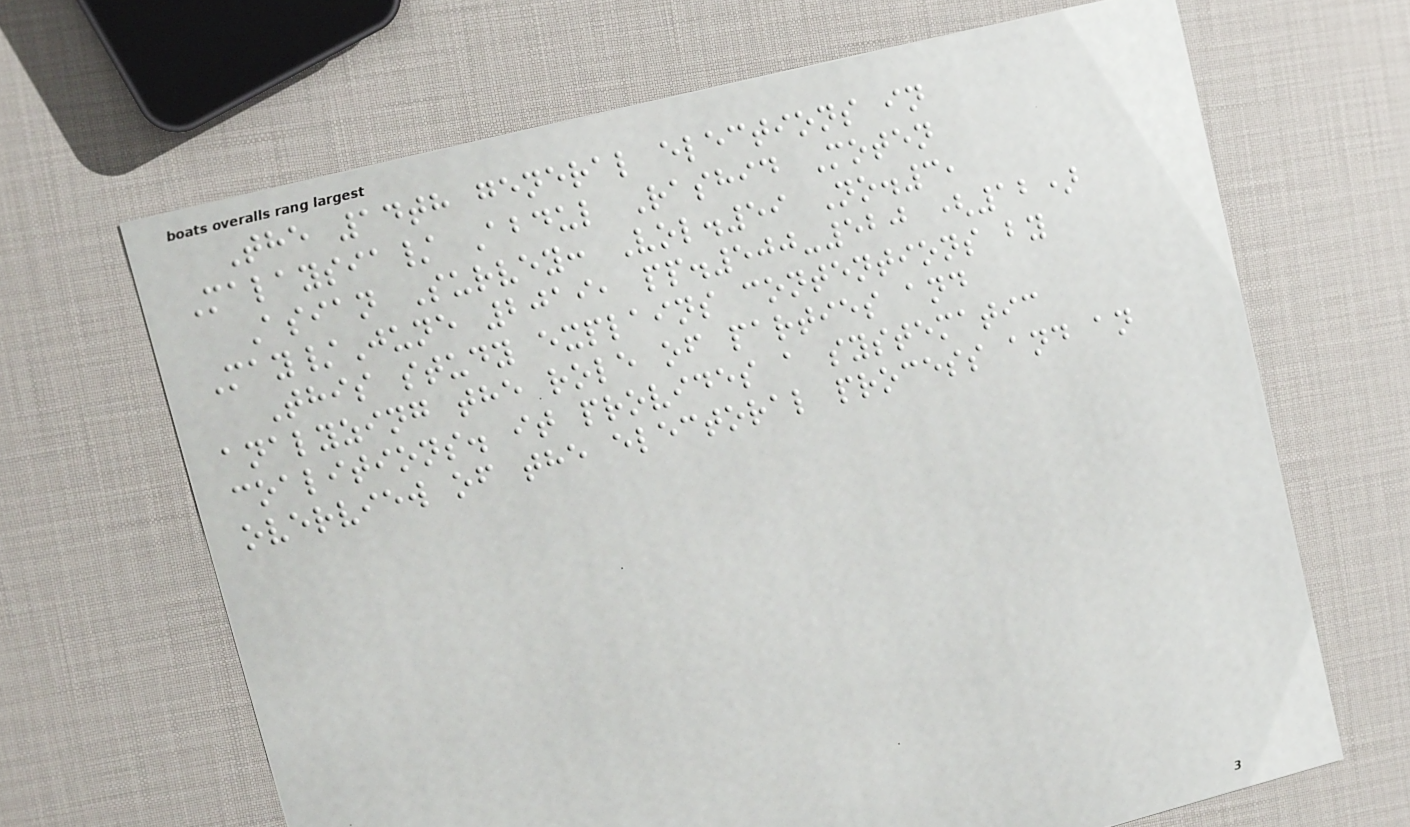The 14th general elections in
Malaysia/ Abdul Rashid Moten
Asian Survey: Vol.59 No.3,
May/June 2019, pp.500-520 (12)
This study explains contentions by
analyzing the role of parties and
coalitions. it provides a systematic
overview of the electoral process and an
